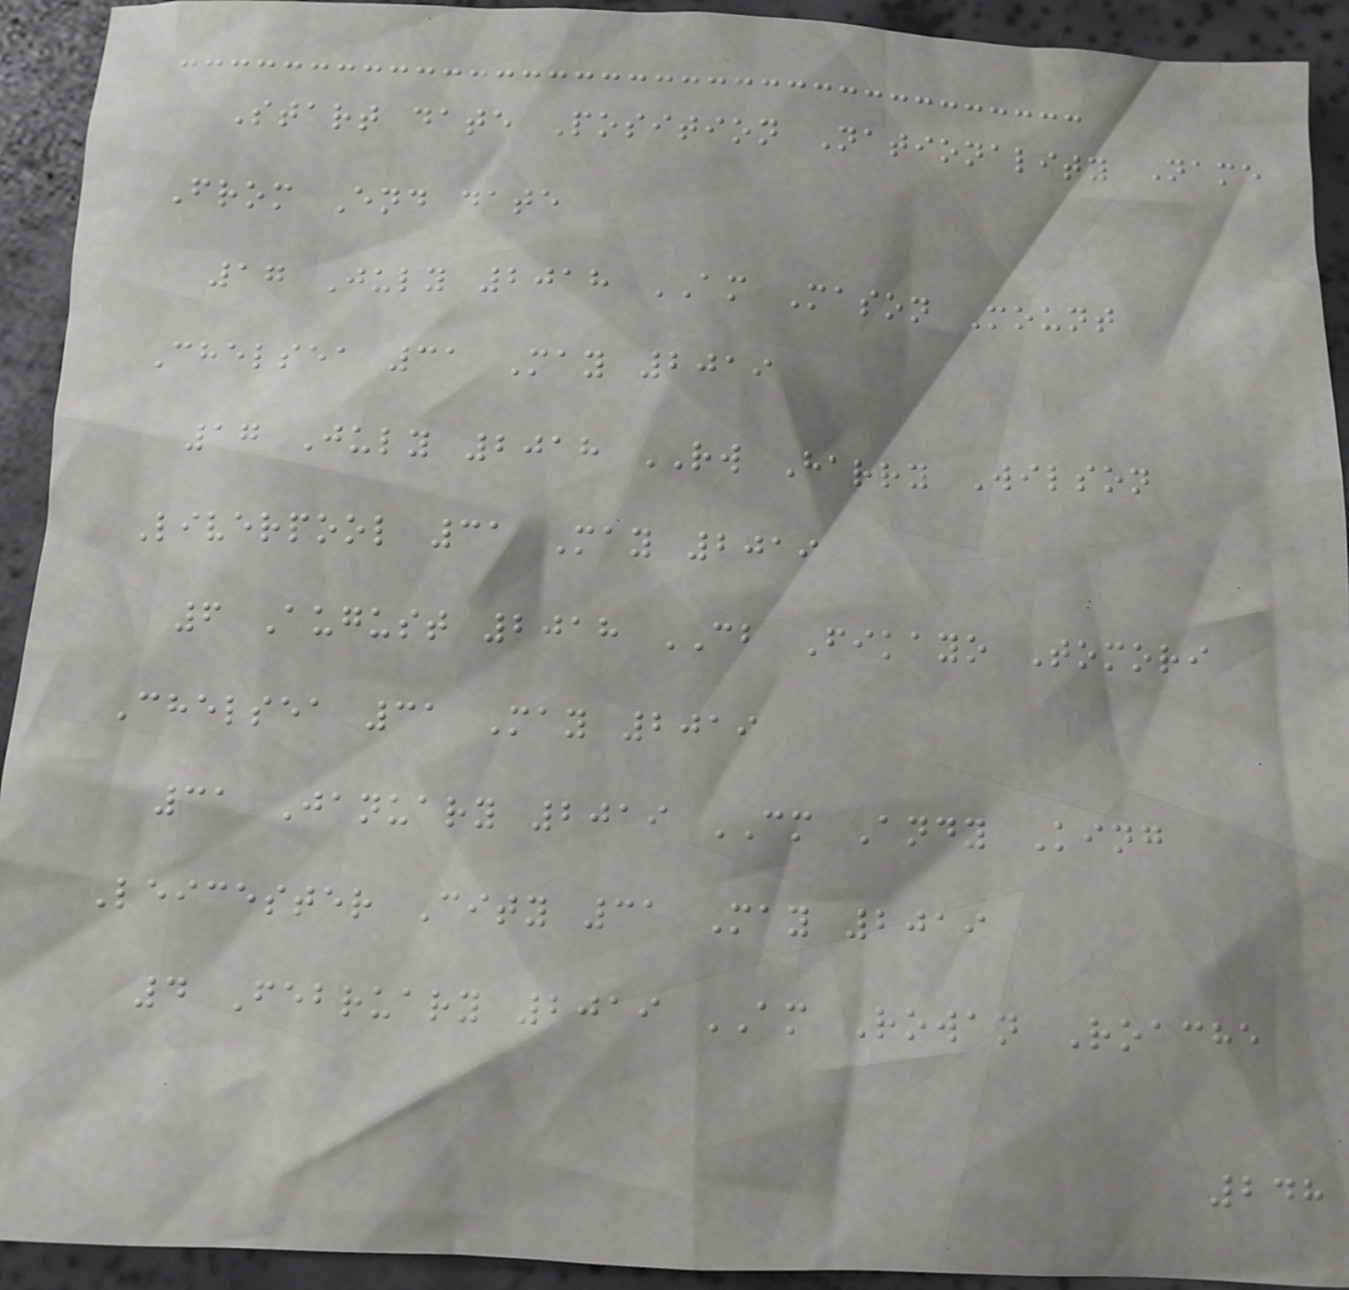Start date Position Nationality Name
From End date
17 July 2018 AM Mason Mount
Chelsea 31 May 2019
17 July 2018 RW Harry Wilson
Liverpool 31 May 2019
6 August 2018 CB Fikayo Tomori
Chelsea 31 May 2019
31 January 2019 CM Andy King
Leicester City 31 May 2019
4 February 2019 AM Rowan Roache
248
